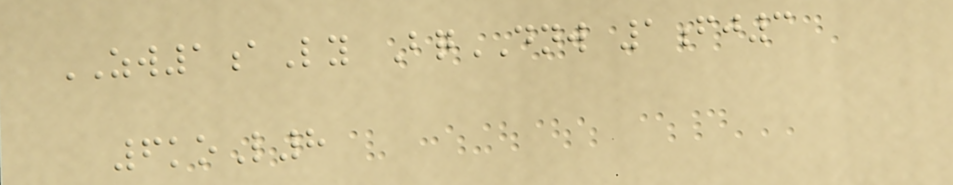ZW1aLy BqDNW 1fj3
6koL8
